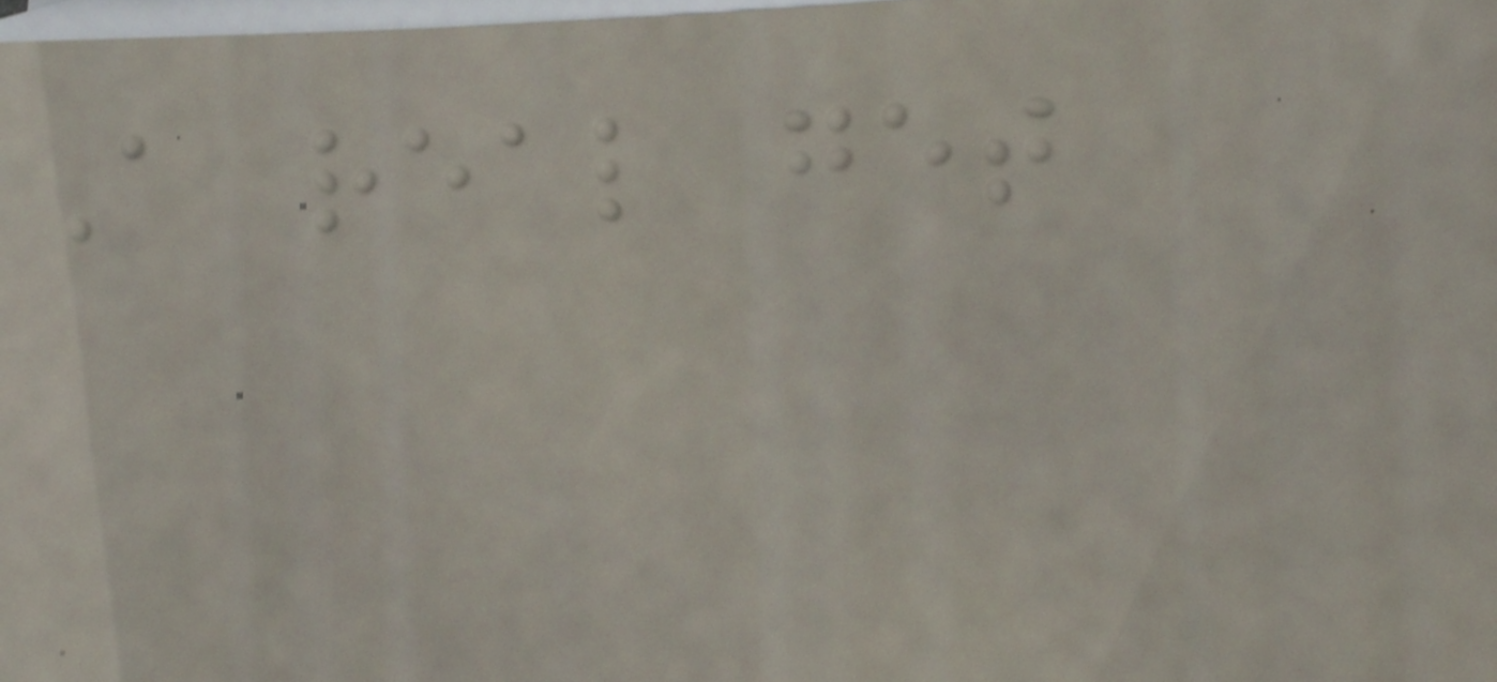A real get
